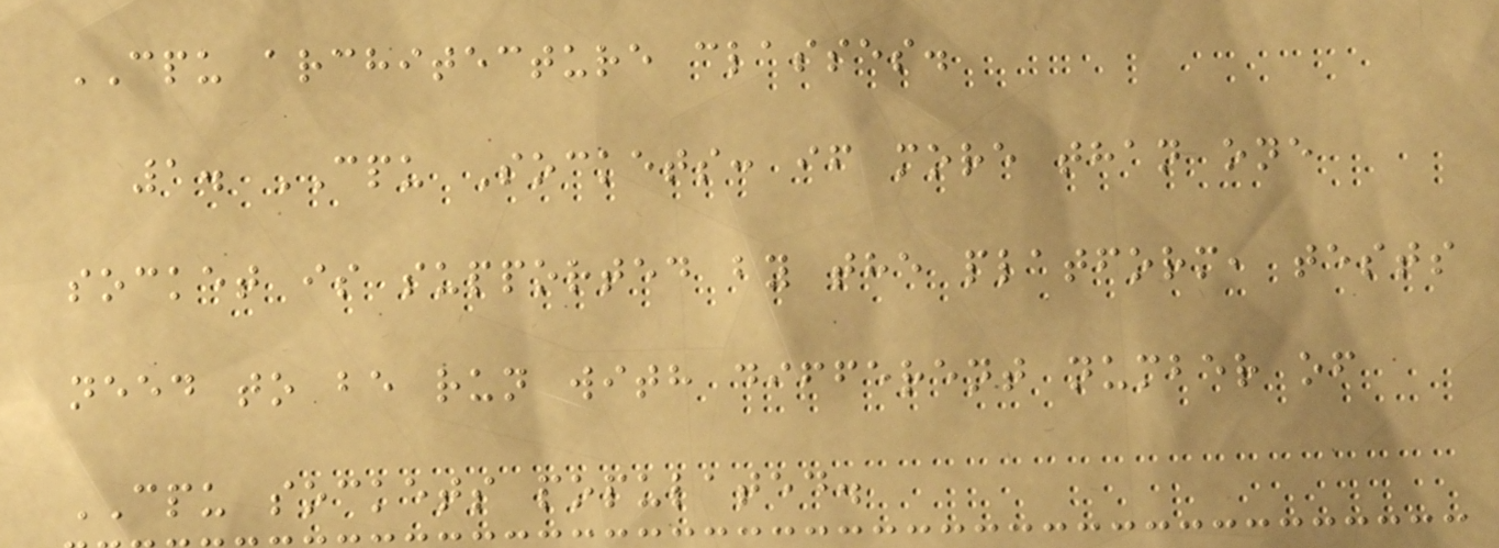CPU architecture classes.
1. CPU Sockets: if more than one
socket is supported by the platform, tests
need to be run with different number of
CPU sockets populated.
